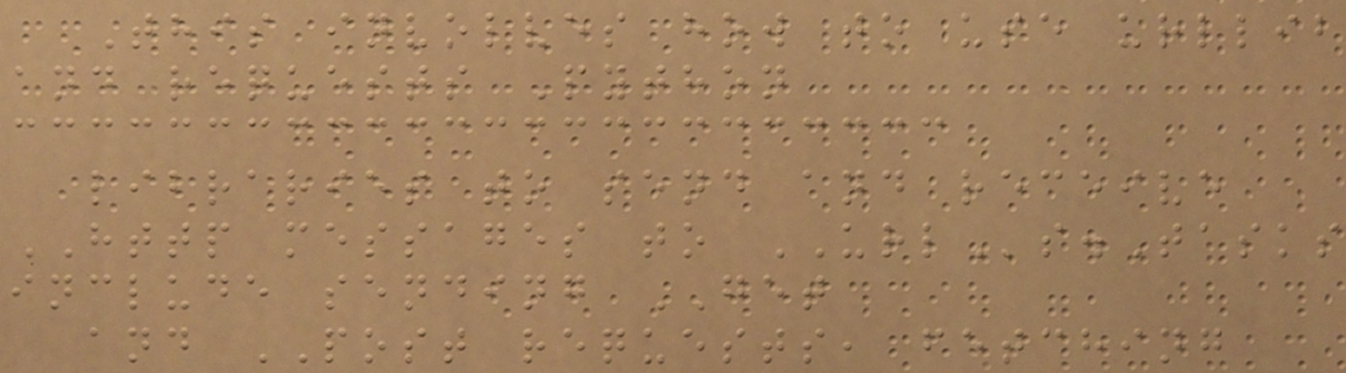This involves how to use urllib
and requests Python
libraries to send and receive
HTTP messages to URLs.Tasks
include sending GET
and POST requests, fetching
